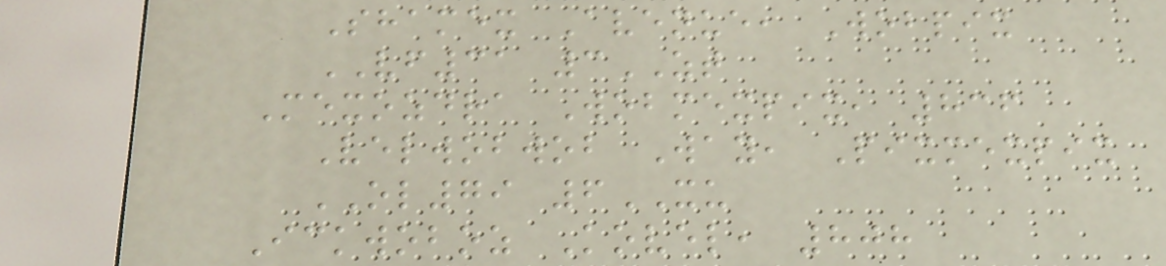Shamex Avenue, Wobpix
VF31 3ZT
Mexozdra Wobmexpix, 836
Velwobwob Way, Pixmexpix
OL79 6XU
Ickwoboz Kovel, 808
